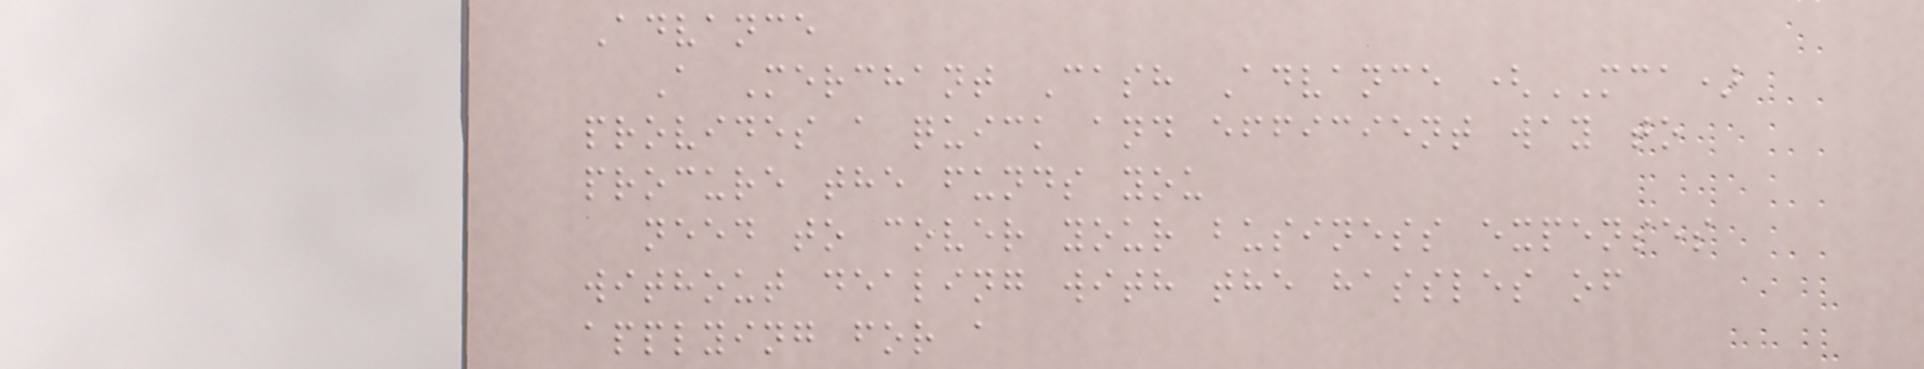Advance
A Merchant Cash Advance (MCA)
provides a quick and efficient way to
procure the funds you
need to cover your business expenses
without dealing with the hassles of
applying for a
